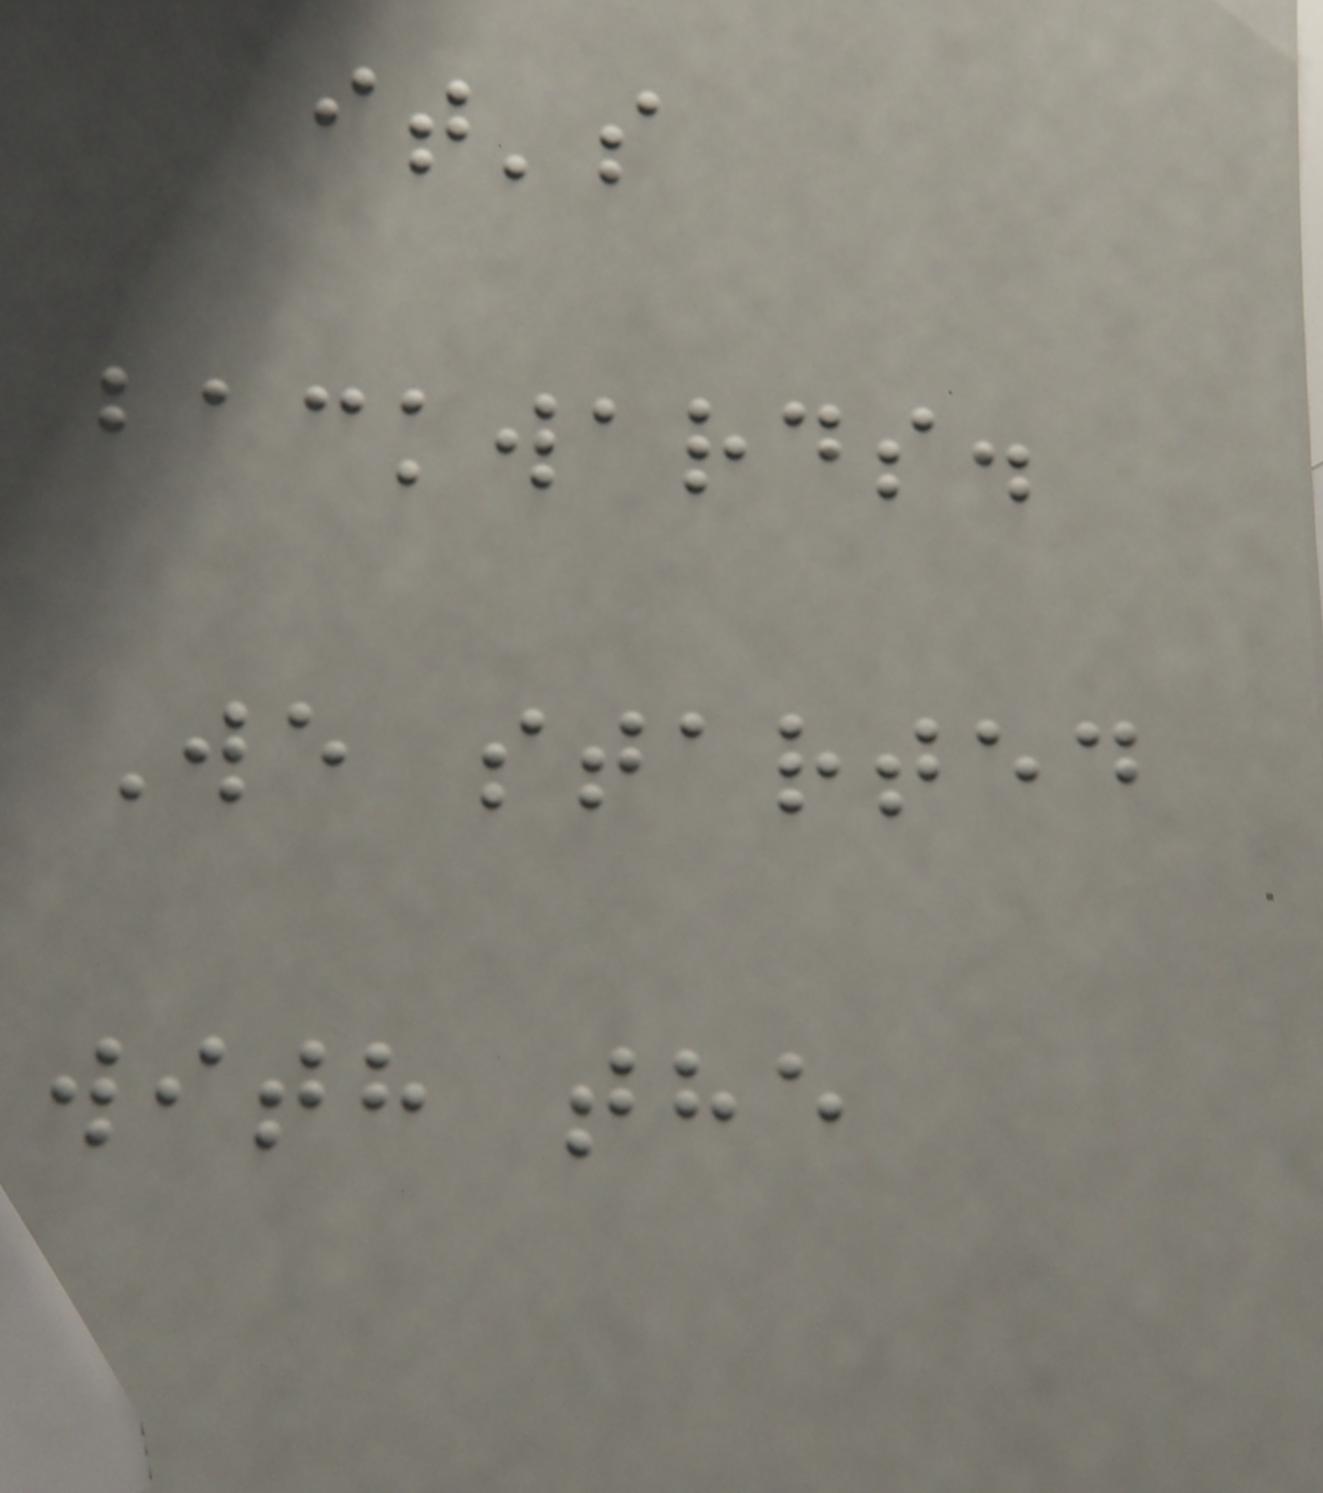it's
backwards.
We started
with the
